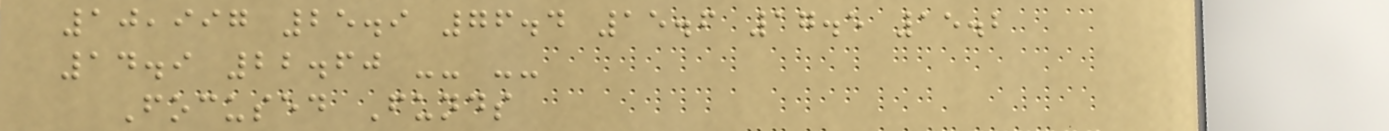10,997 25.9 76.4 15.6 17.5 15.2
14.9 22.60 -- --
Focused Funds
